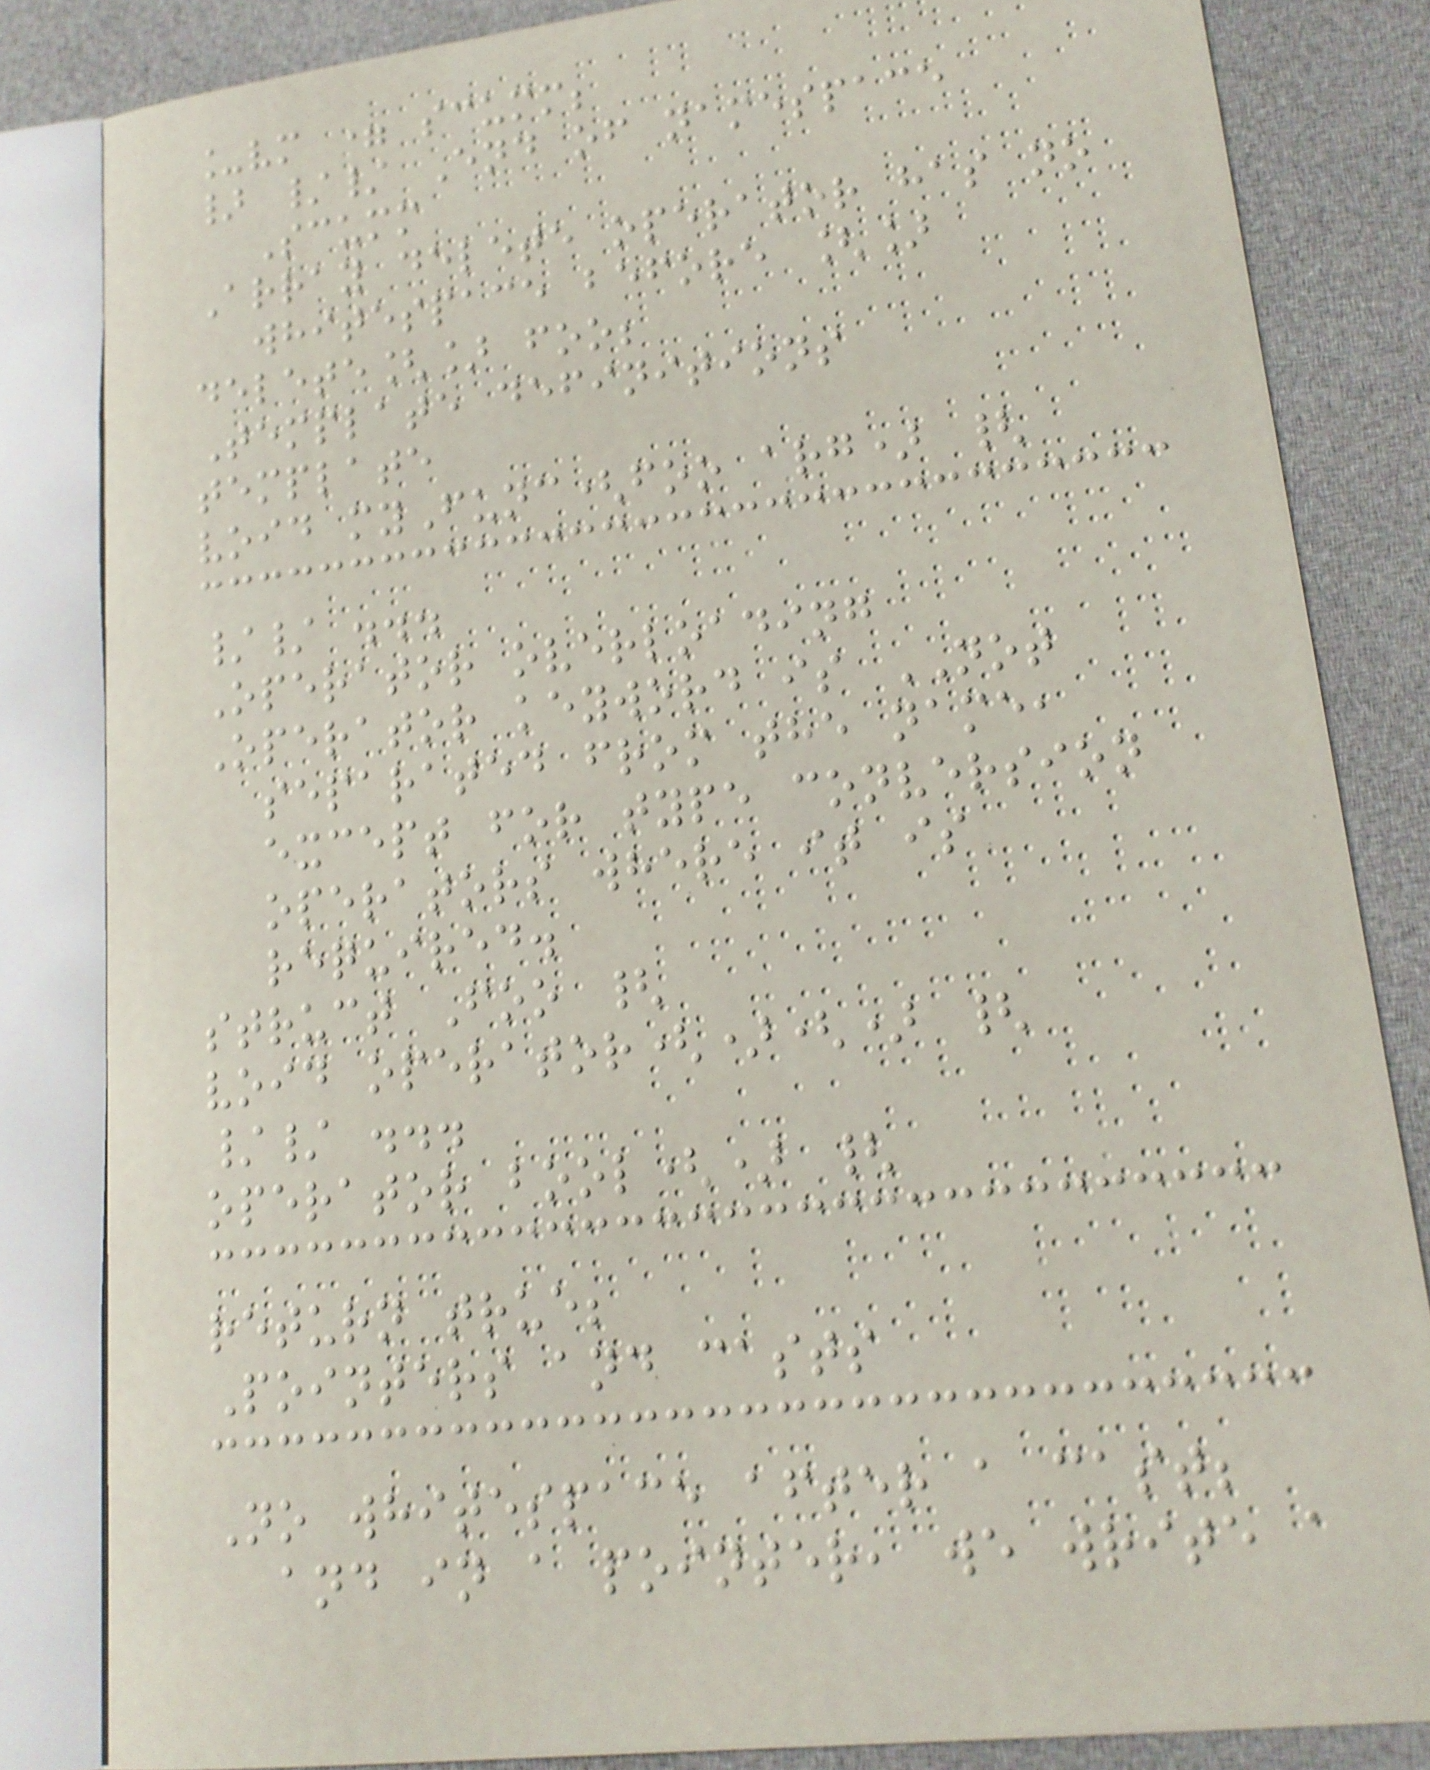_vm = scumm;
} // End of namespace
Scumm
Array delete operator has no
whitespace before []
delete[] foo;
Template definitions
template
void myFunc(foo arg) {
// ...
Operator overloading
Operator keyword is NOT
separated from the name,
except for type conversion
operators where it is
required.
struct Foo {
void operator()() {
// ...
operator bool() {
return true;
Pointers and casts
No whitespace after a cast;
and in a pointer, we write a
